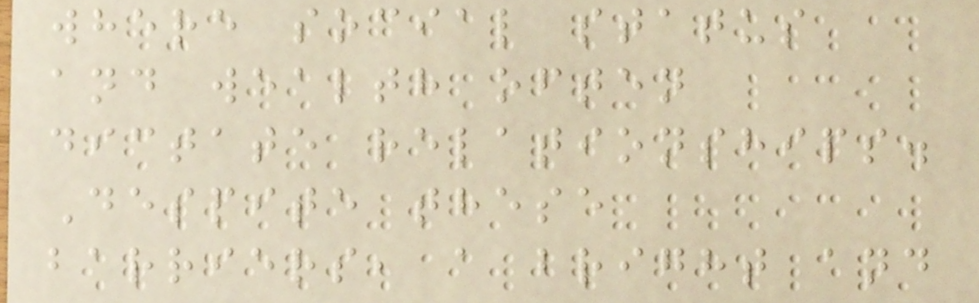where social status
and wealth often
dictate relationships.
Despite these
barriers, a bright and
